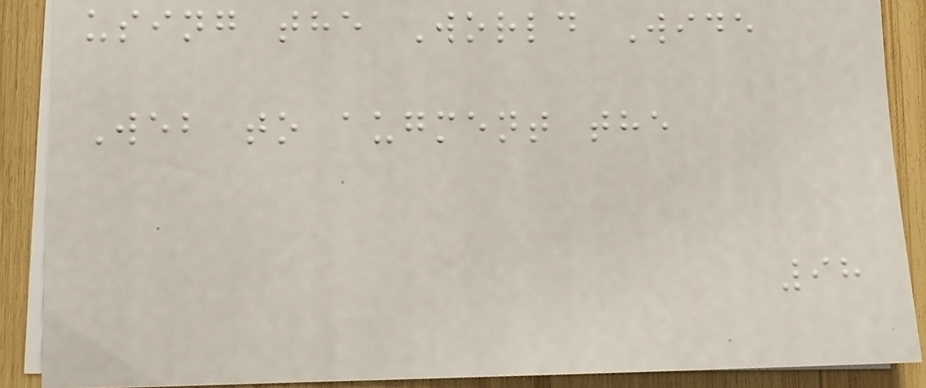using the World Wide
Web to augment the
98
